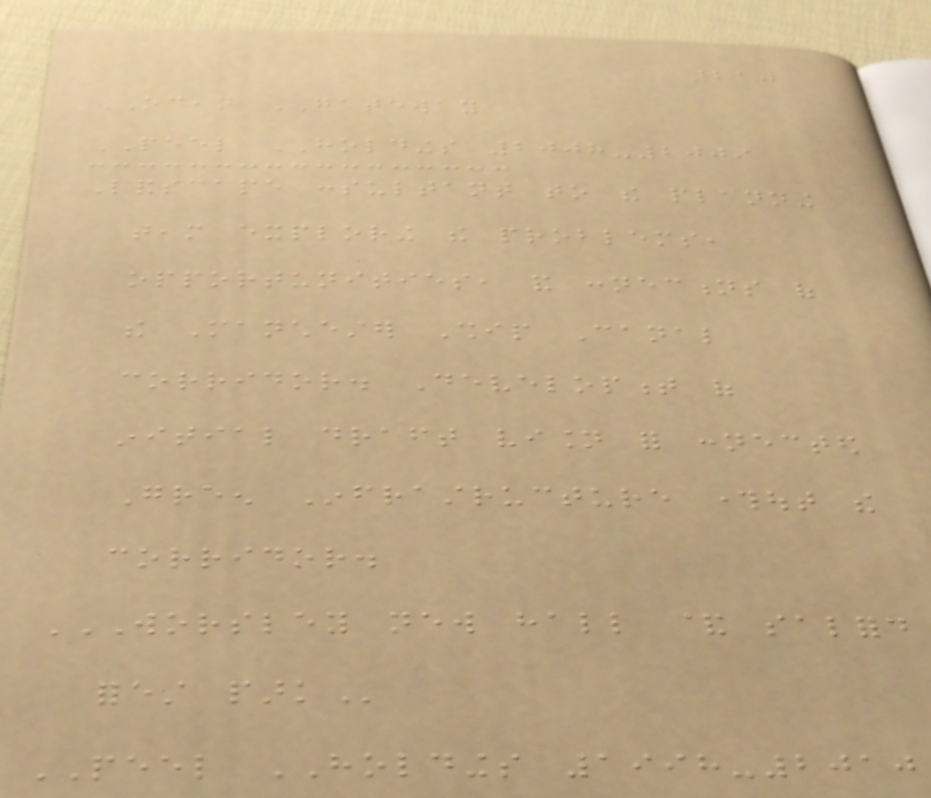210
OCEAN GATEWAY
PEEL HOLDINGS 2008-2009
Landscape consultant to the planning
team exploring the problems,
opportunities, and connections of
the Manchester Ship Canal
corridor. Development of
initial draft vision for connected
Green Infrastructure throughout the
corridor.
WORSLEY NEW HALL & SALFORD
FOREST PARK
PEEL HOLDINGS 1998-2010
